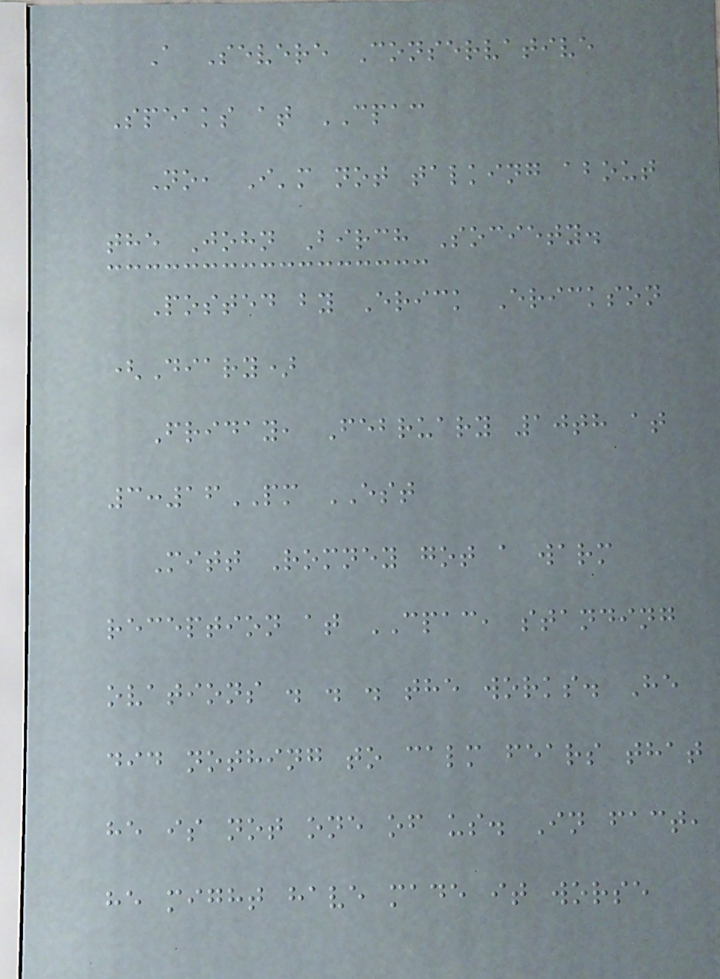A Severe Conservative
Speaks at CPAC
No, I'm not talking about
the John Birch Society.
Posted by Erick Erickson
(Diary)
Friday, February 10th at
3:16PM EST
Mitt Romney got a warm
reception at CPAC, standing
ovations . . . the works. He
did nothing to calm fears that
he is not one of us. In fact,
he might have made it worse
